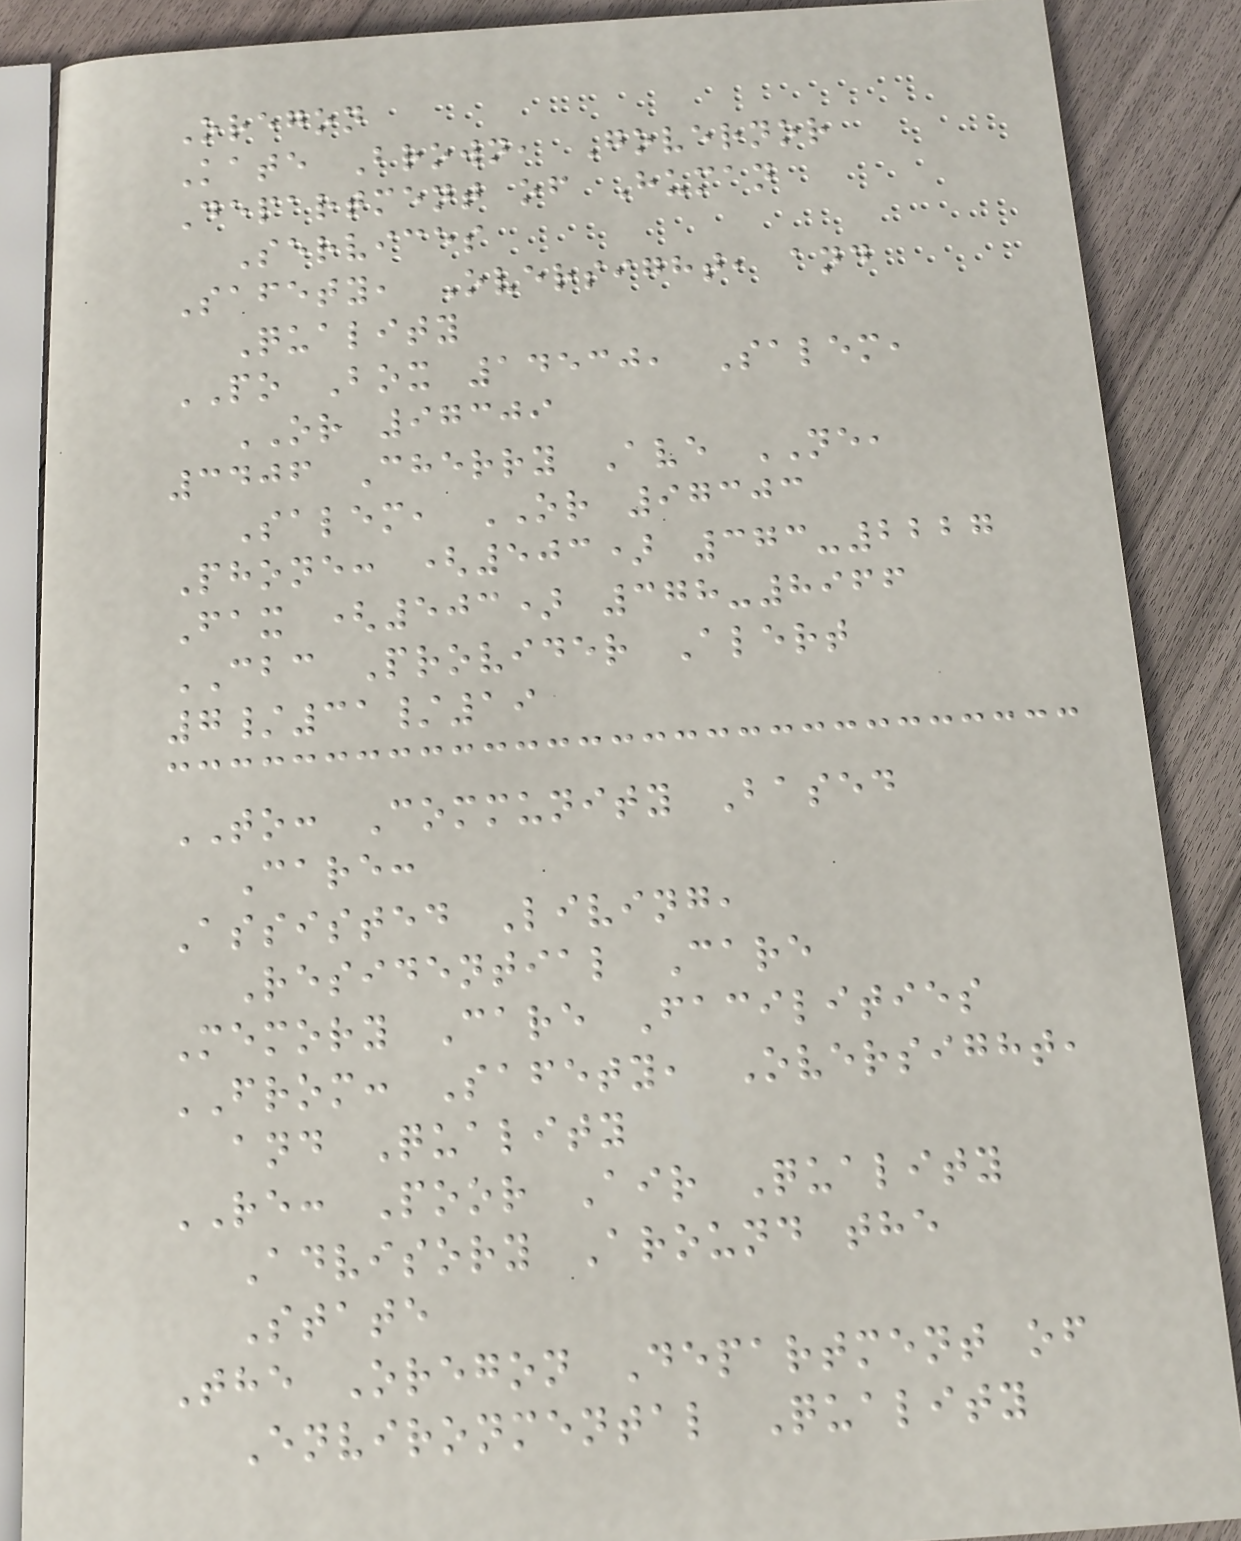Oregon
Kate Brown, Governor
Department of Human
Services
Safety, Oversight, and
Quality
PO Box 14530, Salem,
OR 97309
3406 Cherry Ave NE,
Salem, OR 97303
Phone: (503) 373-2227
Fax (503) 378-8966
CBC Provider Alert
7/31/19
TO: Community Based
Care:
Assisted Living,
Residential Care
Memory Care Facilities
FROM: Safety, Oversight,
and Quality
RE: Poor Air Quality
Advisory Around the
State
The Oregon Department of
Environmental Quality
